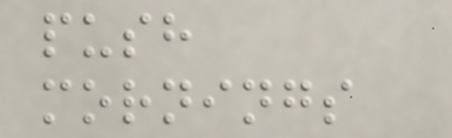push
mornings
